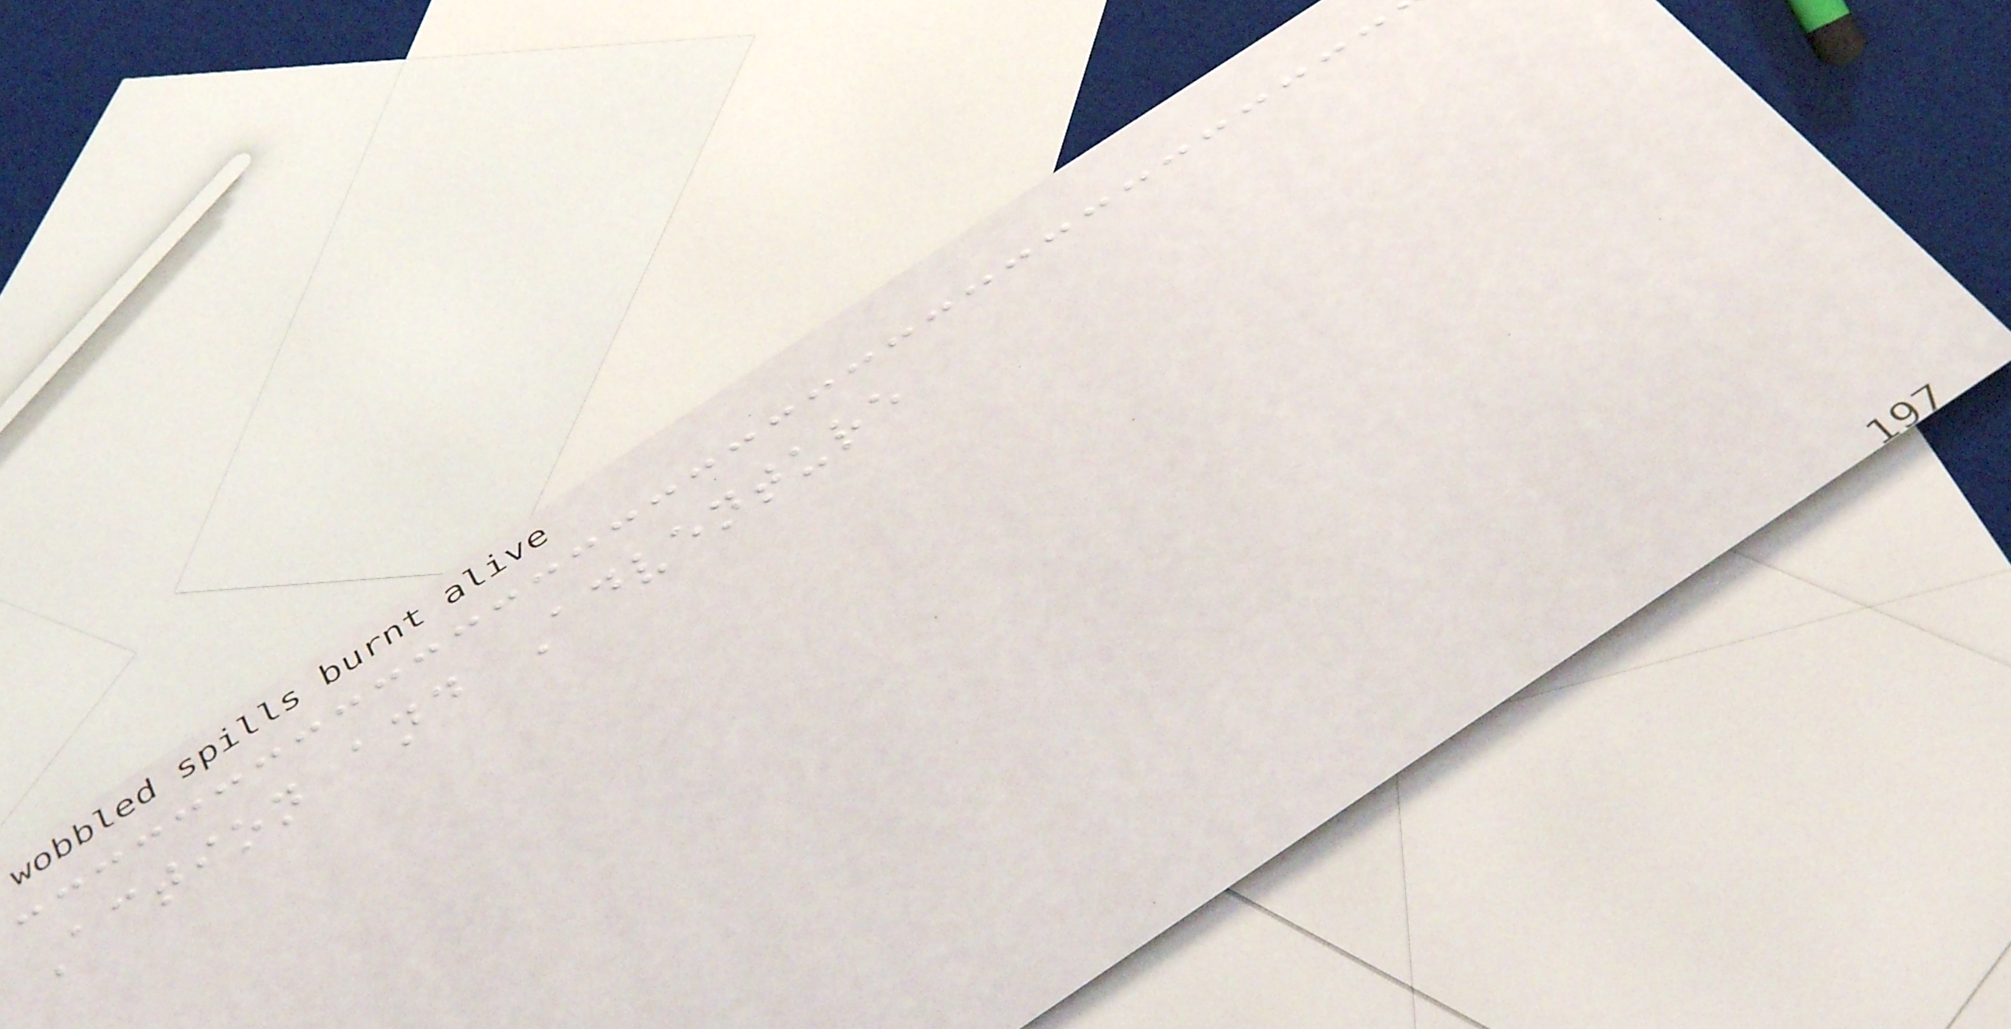Action and Adventure
